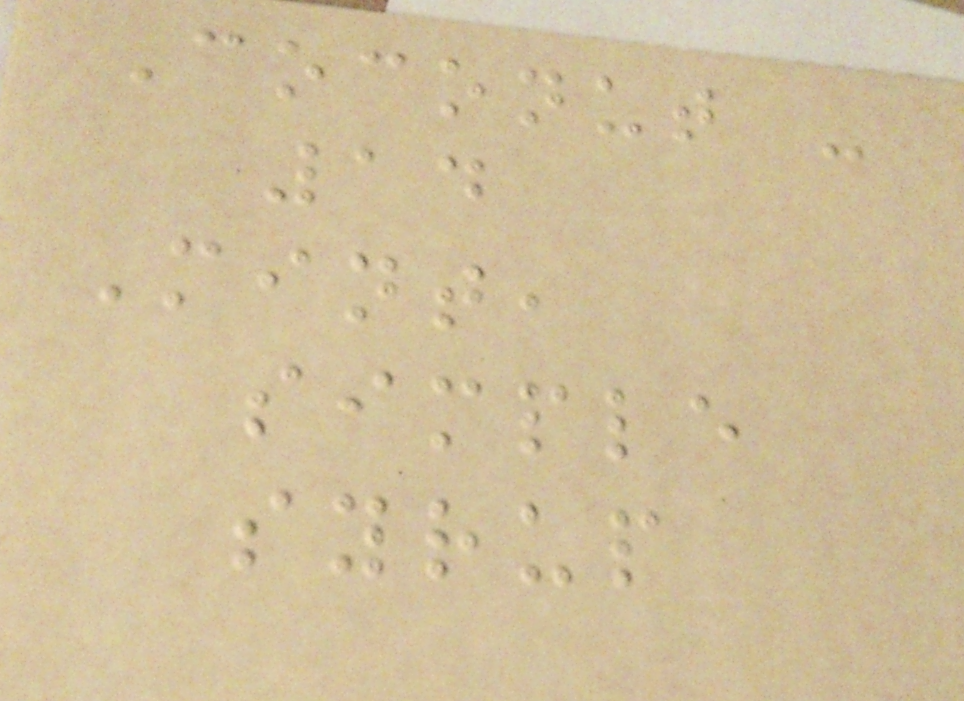Coconut -
14
Mint,
simple
syrup
